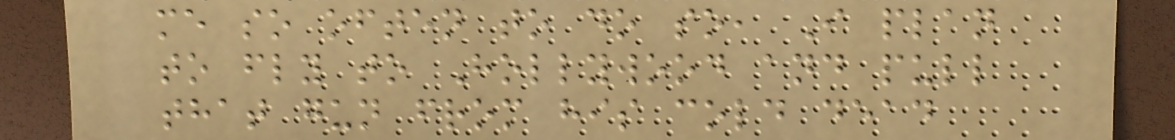me so often to do so, I plan
to fly to Hollywood and pull
that gun from his cold dead
